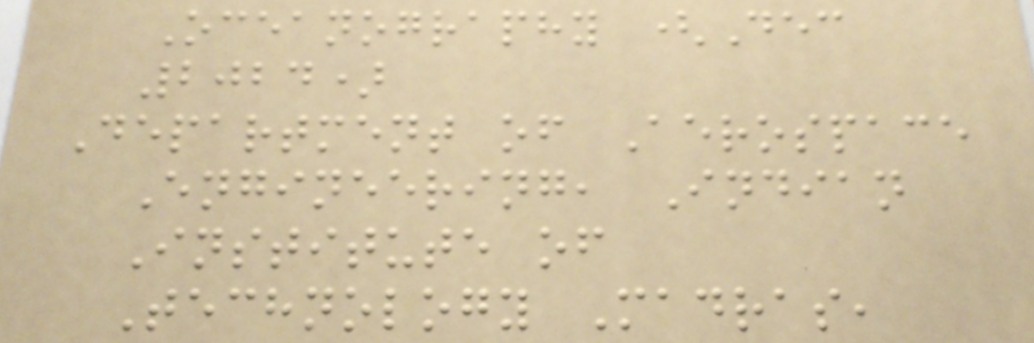Oceanography (Dec
2024)
Department of Aerospace
Engineering, Indian
Institute of
Technology Madras,
